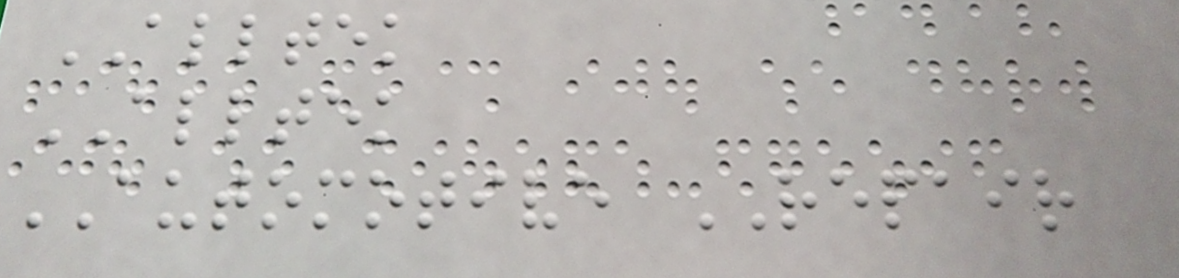ALLTEK
ALLTEK
AUTOMOTIVE REPAIR
